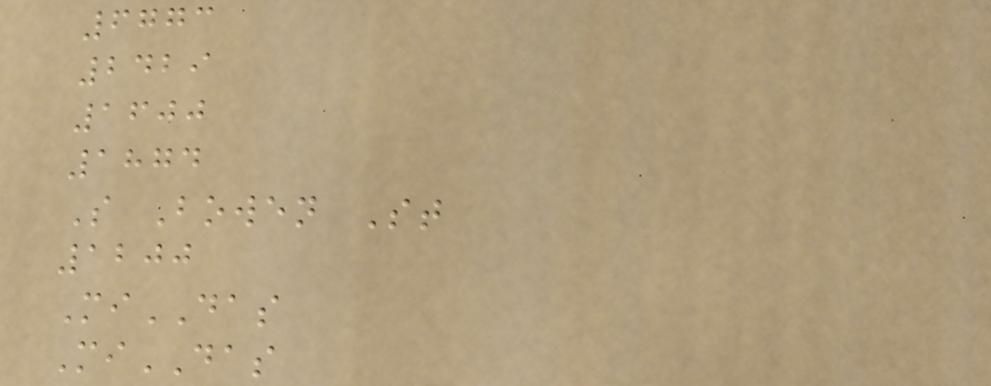6773
2429
1600
1874
S Bowen St
1200
MiDAS
MiDAS
